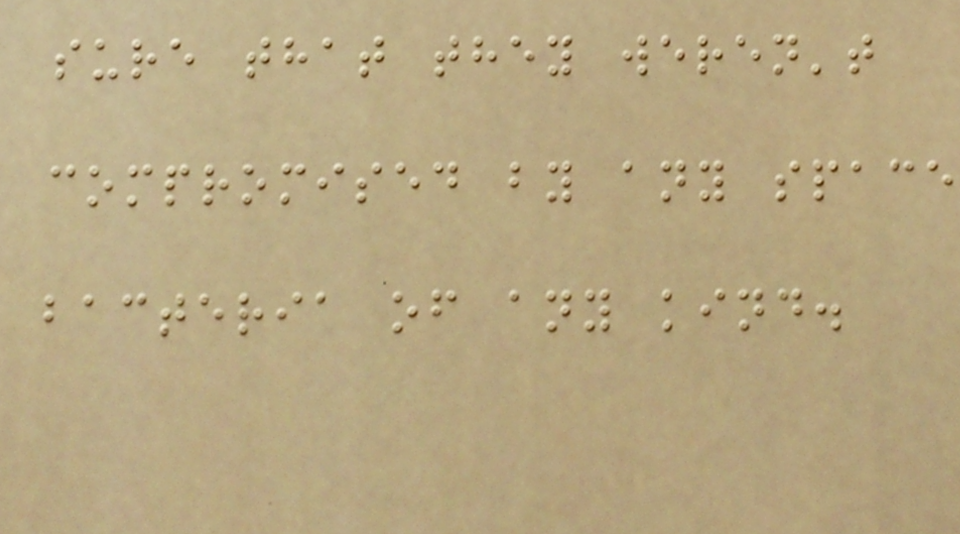sure that they weren't
compromised by any space
bacteria of any kind.
